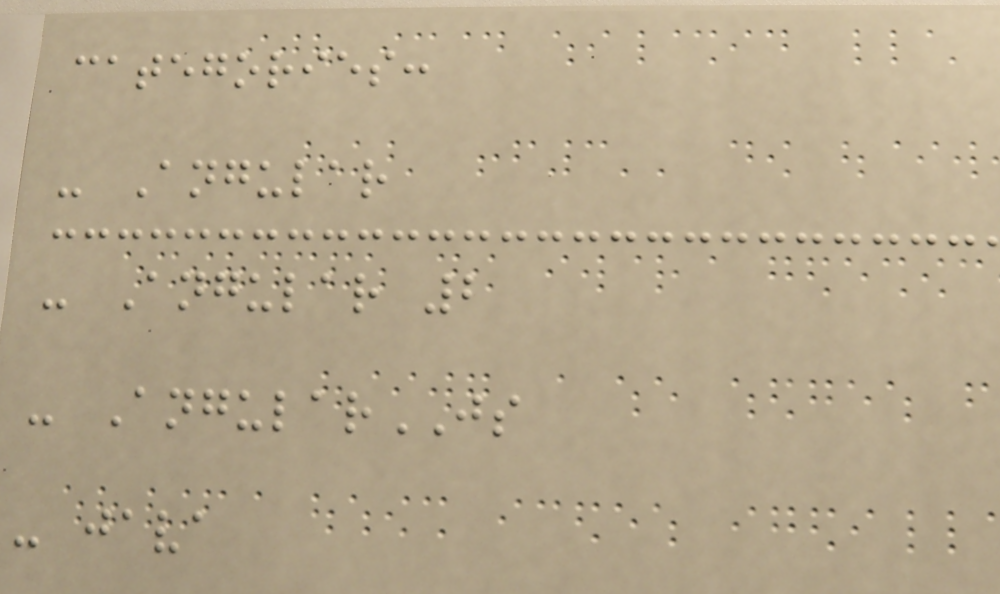categories:
- Angular
- Angular 2
- AngularJS
- java
